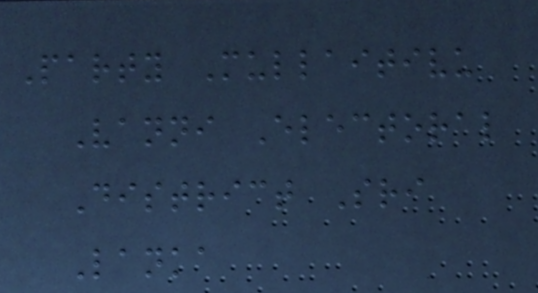Party Mullaitivu
Vanni Electoral
District Sri
Lanka
